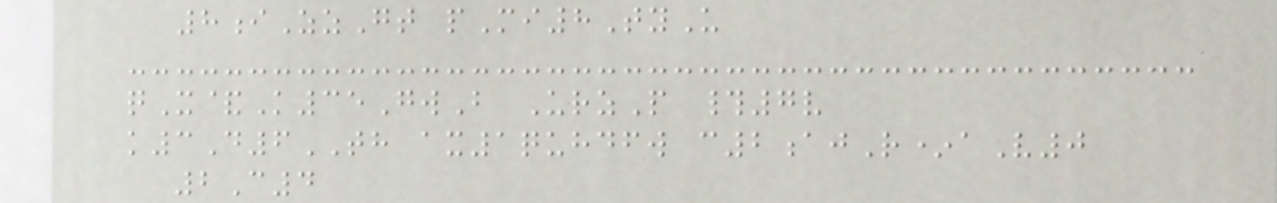8iZzGt pMi8TyU
qX&K35GwB UrzP #7v
k3D6TH ax1quhdfw c2ajR*aV0
2C4
